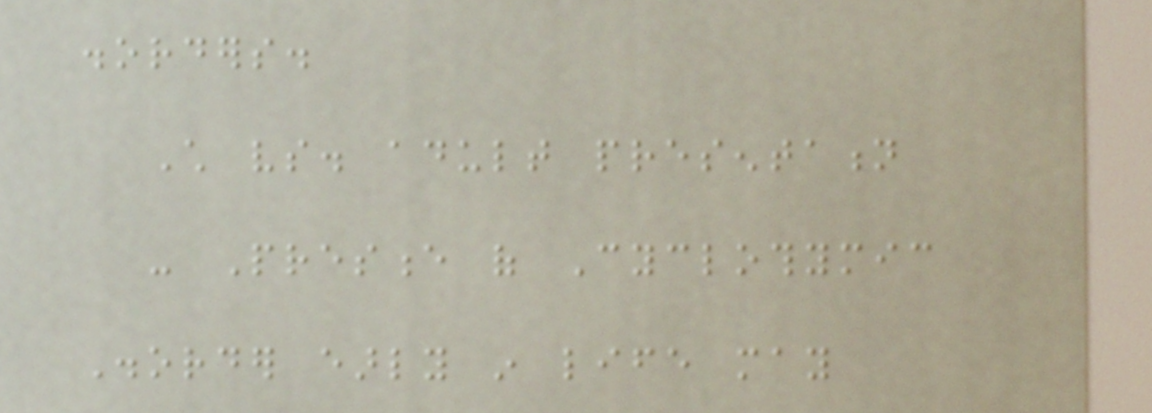disorders.
Child vs. adult presentation
- Presence of Cyclothymic
Disorder early in life may
